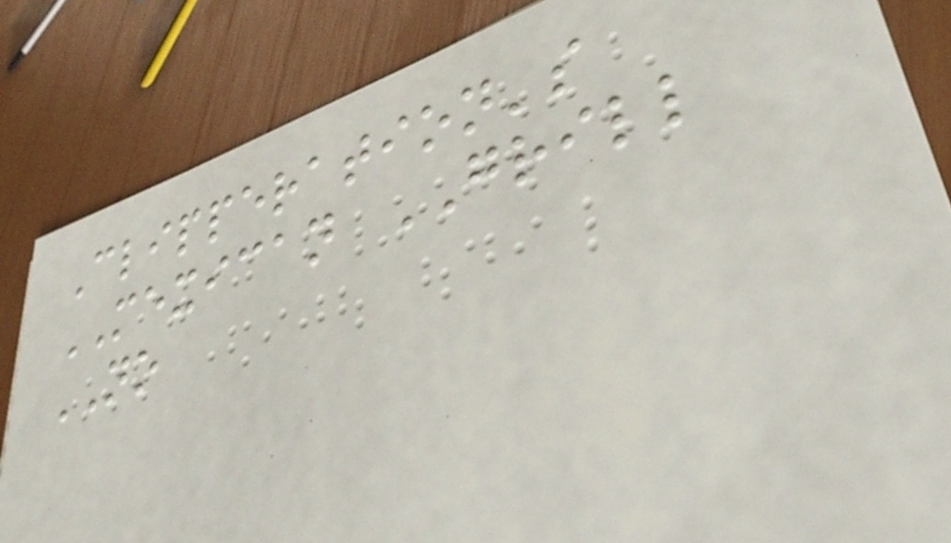Clipperation's
MEXICAN GRILL
NO
